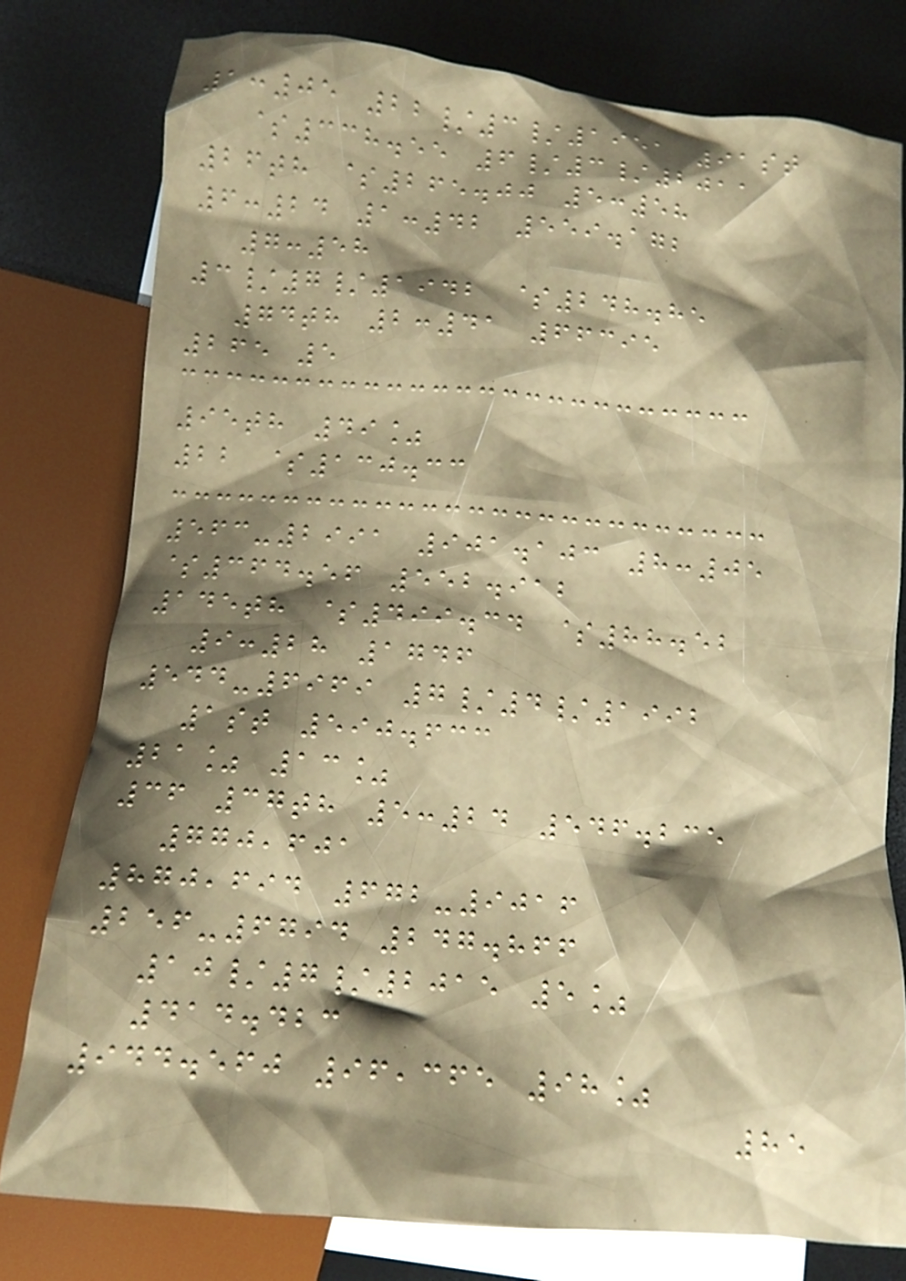1:05 22/3/1951 91st
$338.55 6/3/2011
26th $265.00 5:58
6:24 1:42 559.172
7:58
3/7/1942 $248.85
74th 2:41 66395
265 5
95th 49%
22 $130.33
563-2991 901.103 8:05
$364.56 552.912
145th $499.34 $88.52
9:28 1746
544-6969 7/4/1992
1st 590.633
21% 13%
36 37th 5:24 546.235
770,601
870,694 672-9016
256-6794 247.866
10/7/2015 5%
414.423
944.560 96,365 98%
85
